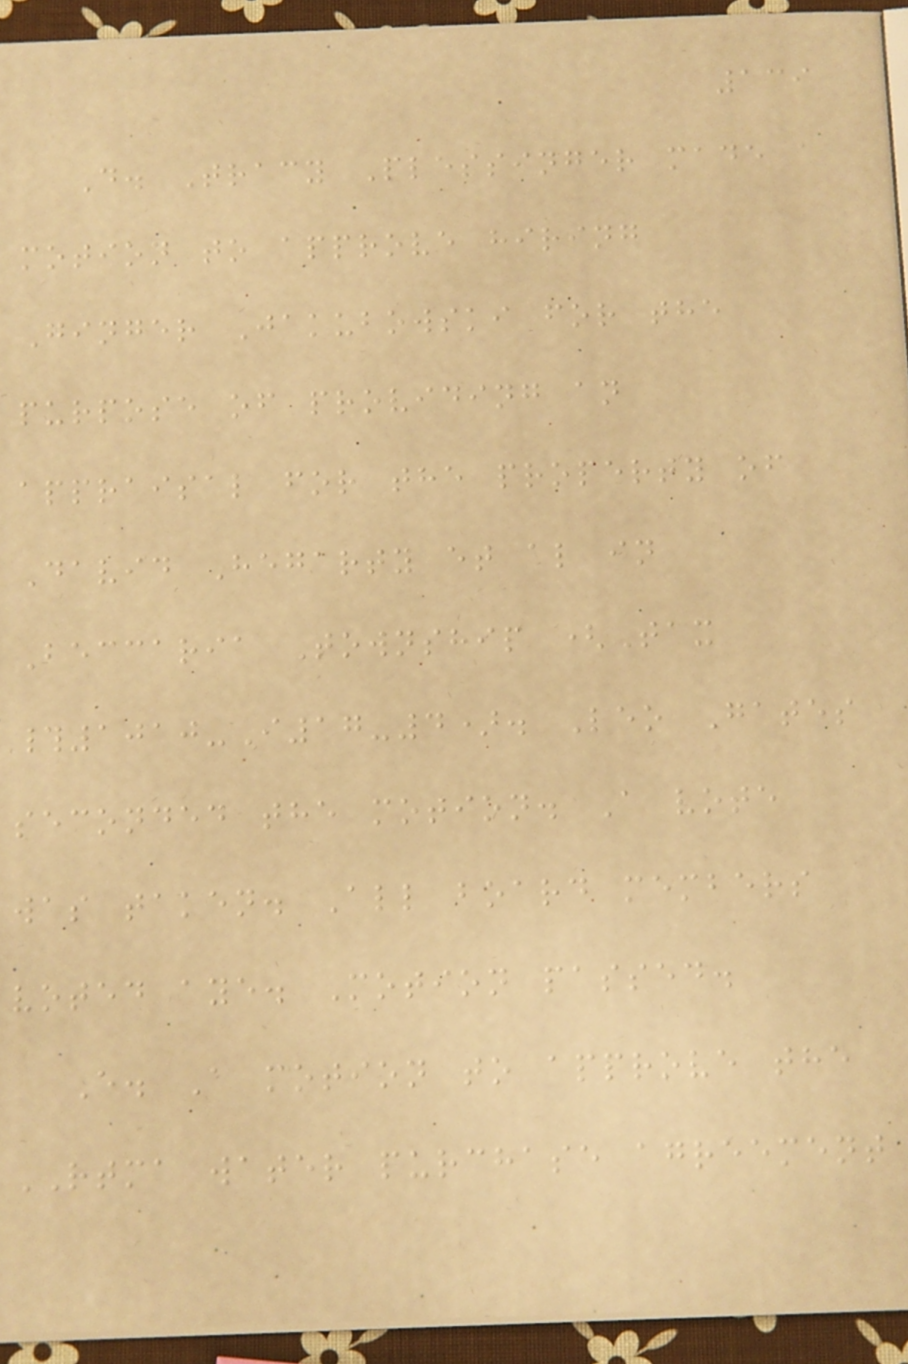139
D. Tracy Plessinger made a
motion to approve hiring
Ginger Jakubowski for the
purpose of providing an
appraisal for the property of
David Hegarty et al in
Beccaria Township (Tax
#1010-I17-4). Leo Gates
seconded the motion. A vote
was taken. All board members
voted aye. Motion passed.
E. A motion to approve the
RTMA water purchase agreement
